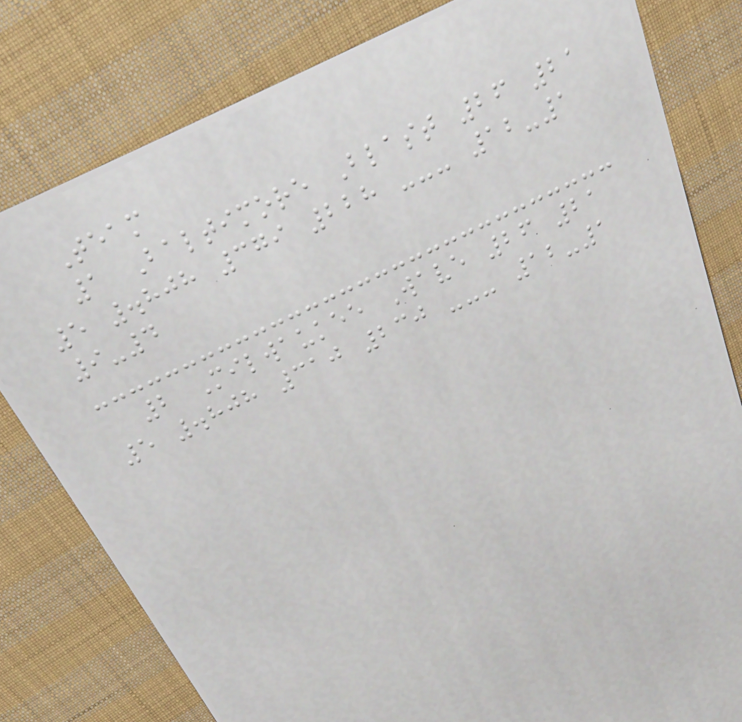Team
1 Baltimore Blast 26 21
5 .808 379 228 --- 12-1
9-4
2 Milwaukee Wave 26 21
5 .808 310 230 --- 12-1
